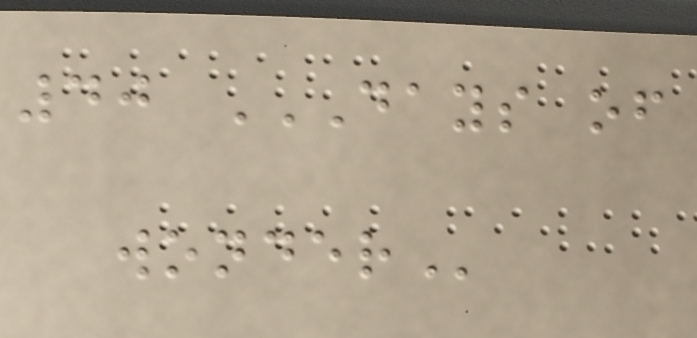40 DAYS OF
WONDER
